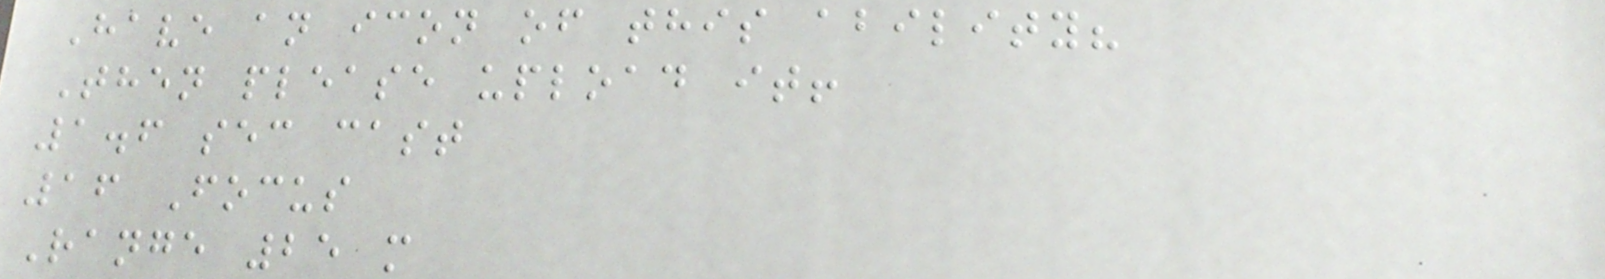Have an icon of this ability?
Then please upload it!
1.6 sec cast
16 Focus
Range 25 m
